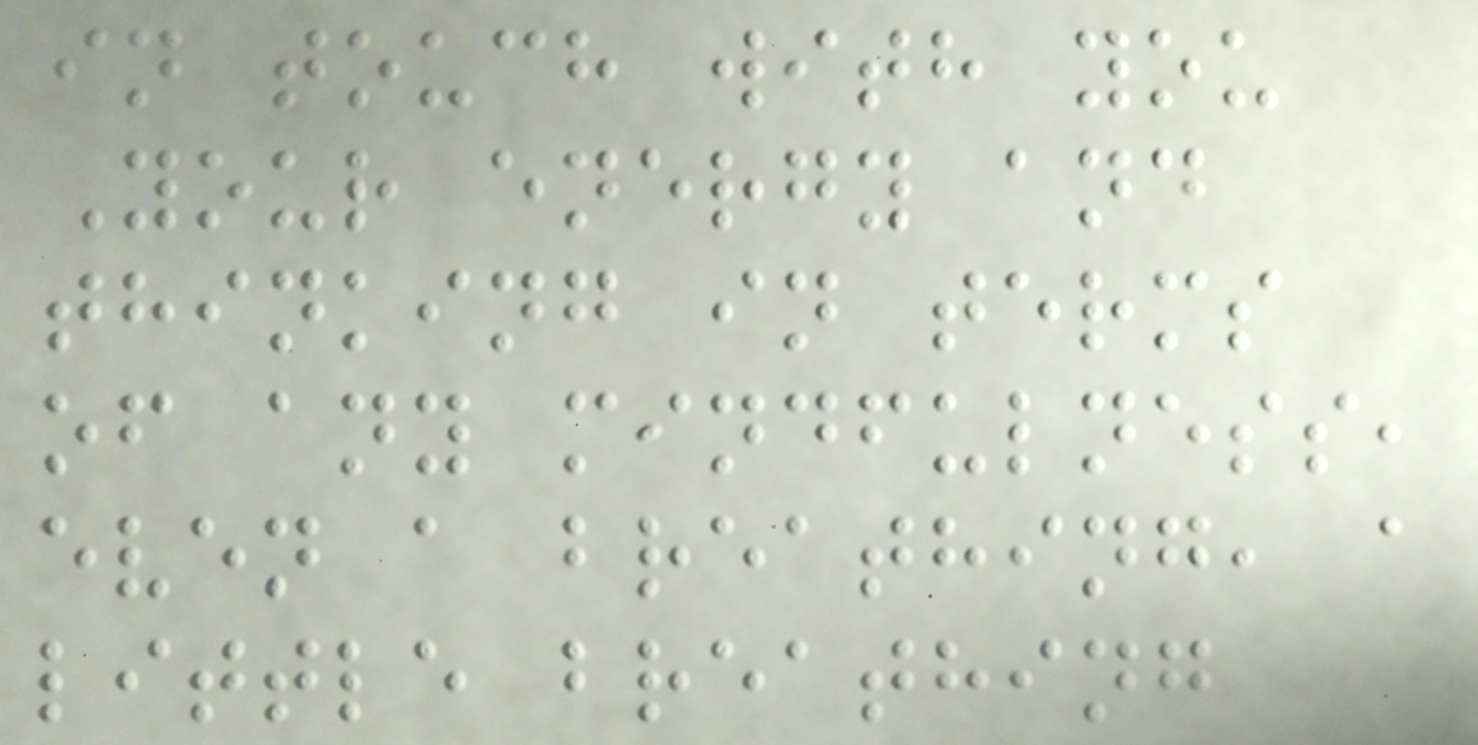in touch with you
Your energy and
thinking in terms
of any mindfulness,
even a breathing, a
little breathing
